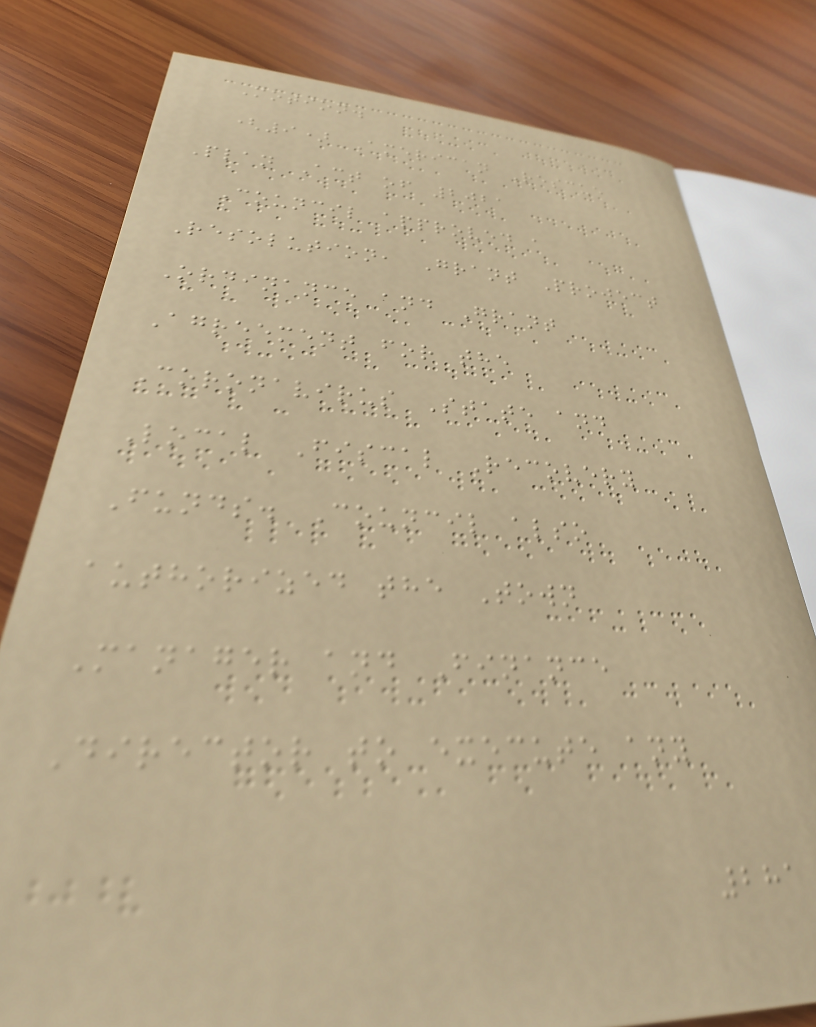Motion.
(9) American Rescue
Plan Act of 2021
Council approved a
Resolution, Grant Project
Ordinance and Grant
Agreement for the
Coronavirus State and
Local Fiscal Recovery
Funds. Council also
authorized the Town
Manager and Finance
Director to execute any
281
